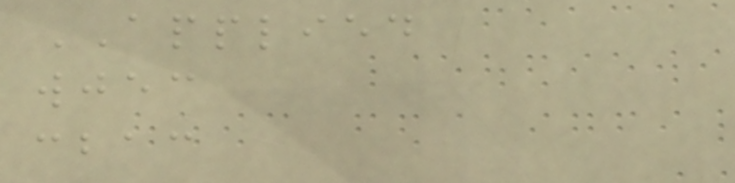APPLIED
wjec
cbac
